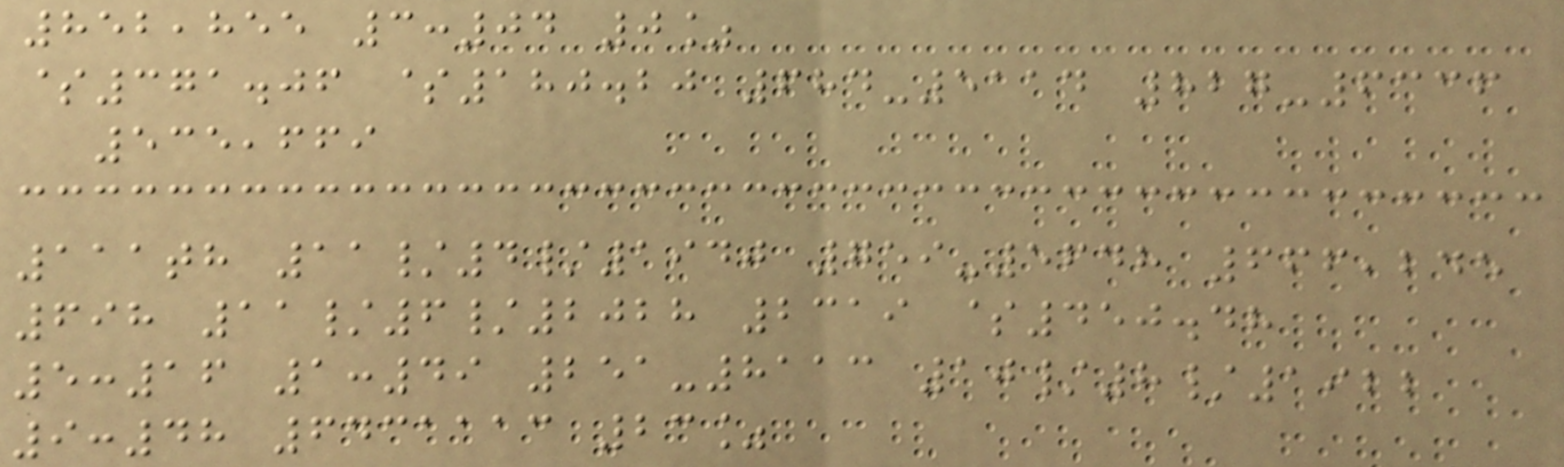852,855 3:04 0%
$371.06 $180.20 684-5114 827-6336
535,669
111th 11/4/1940 759-5648 666,245
698 11/6/2028 2319 $450.48
5:16 1:49 251-8113 10/8/1922
9:48 6431113 23%
